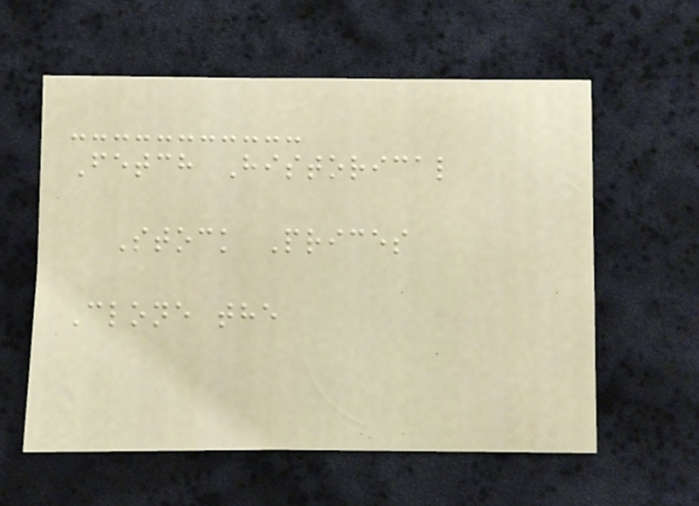Fetch Historical
Stock Prices
Clone the
